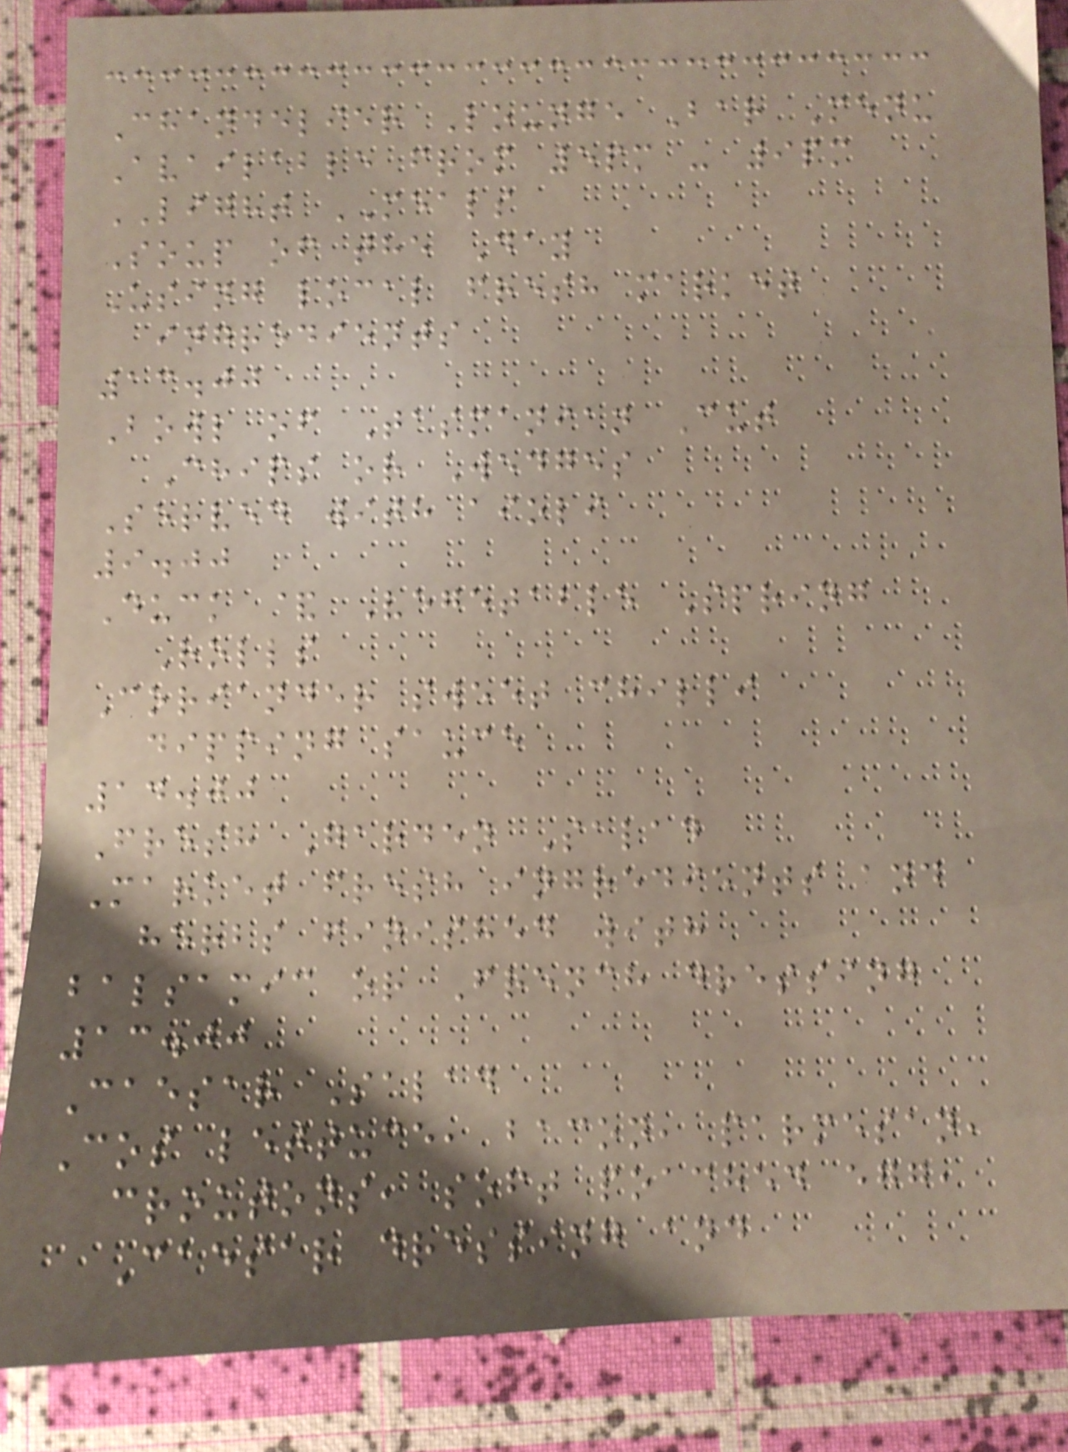Chandelier Lounge Bar Menu
Available from 5pm - 9pm
LIGHT MEALS
Soup of the Day
Using local fresh market
ingredients
13.00
Bowl of Tasmanian Cut
Chips or Wedges
Served with aioli
9.00
Duck & Vegetable Spring
Rolls
Coriander sweet chilli
dipping sauce
14.00
Fresh Garden Salad
Market fresh ingredients and
herbs finished with
balsamic or French dressing
13.00
Caesar Salad
Cos lettuce, bacon, parmesan,
croutons, soft poached egg,
Caesar dressing and
